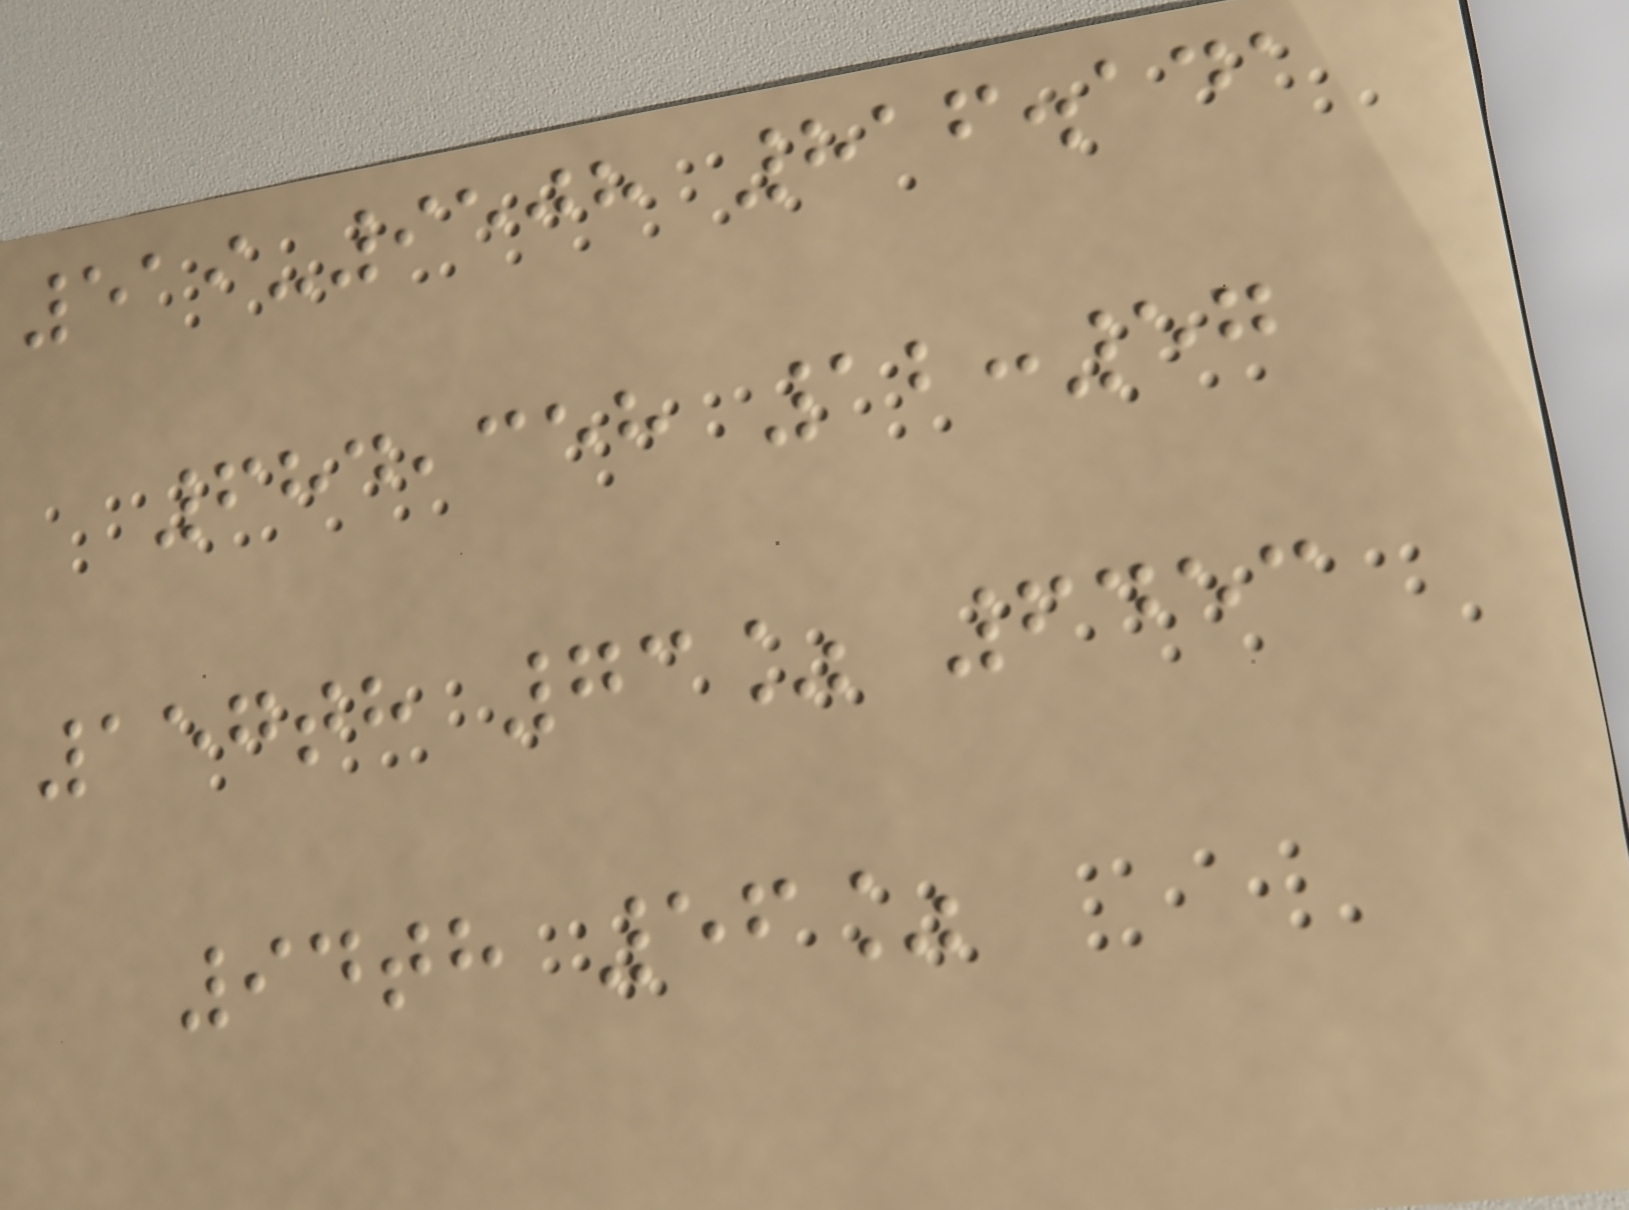519-9508 816.141
684,358 12:57
157th 73% 6453
94th 56%
